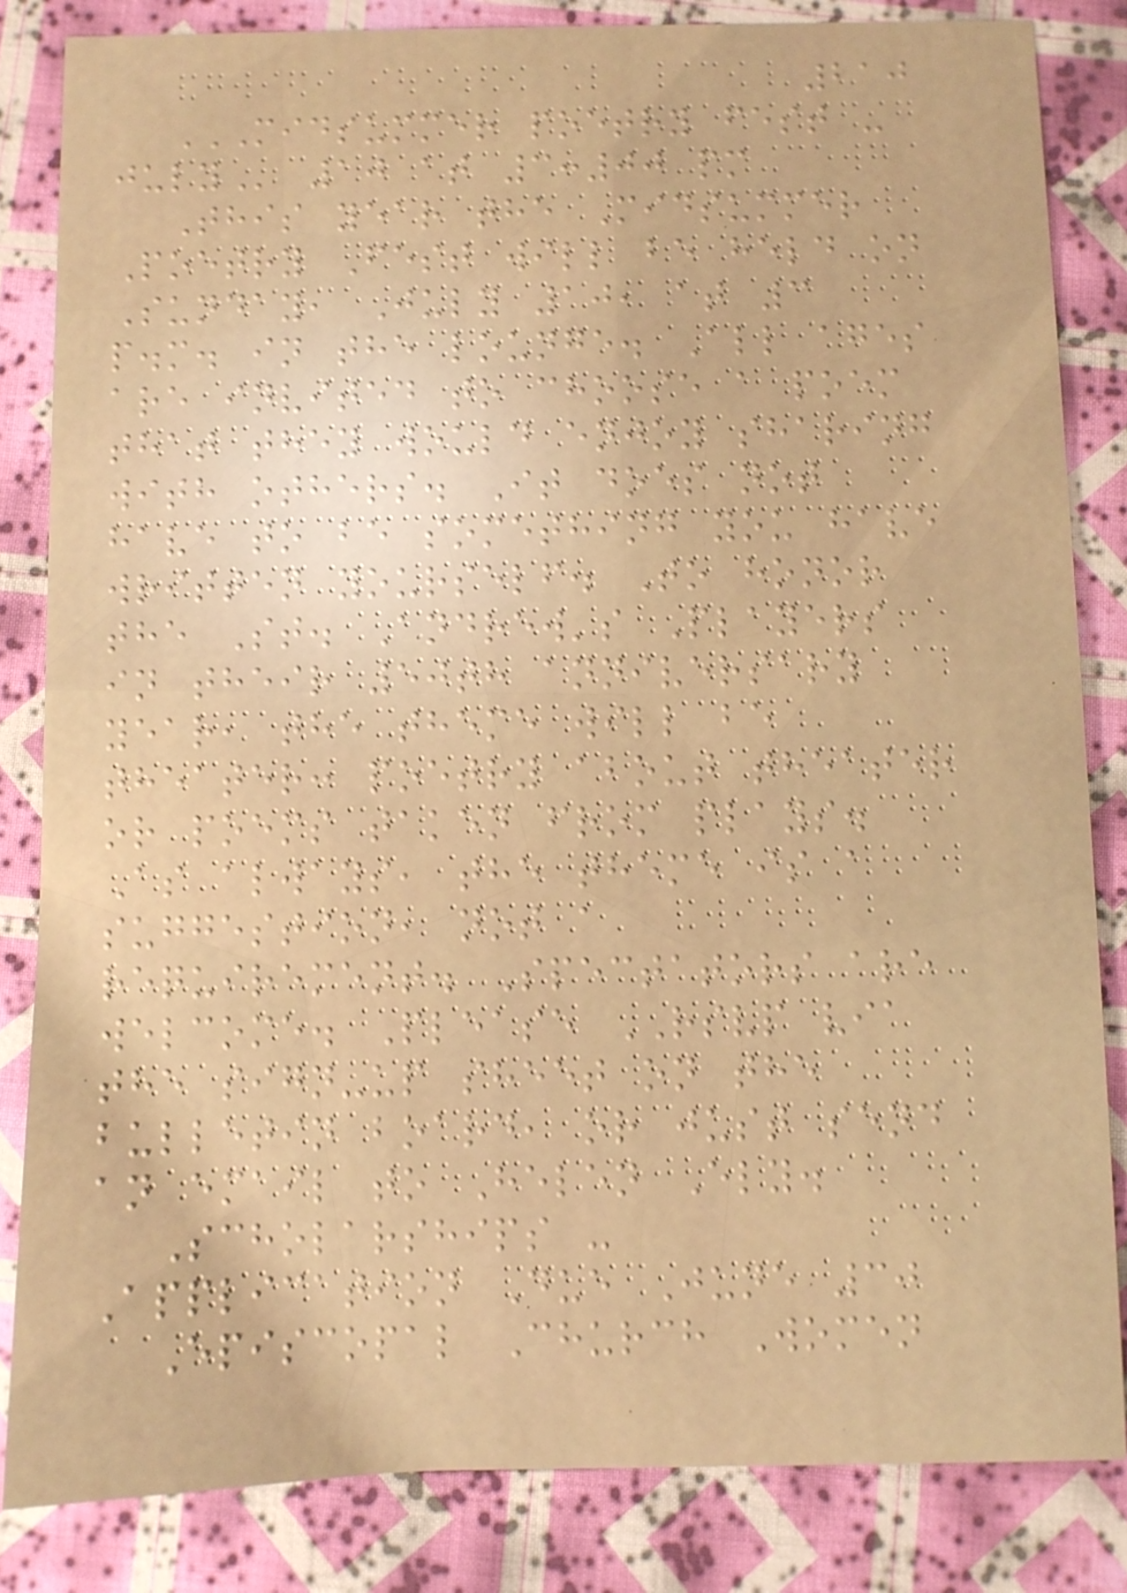210
MIDSUMMER POETRY FEST -
JULY 10 at 3:00 pm
This year the Midsummer
Poetry Fest will be held on
Sunday, July 10, at 3
p.m. in the lounge. All ages
are invited to choose a poem
that they would enjoy sharing
with others. It does not
have to be something you have
written yourself. To honor
the St. Andrew's Players
in their 50th anniversary
year, the theme will be
theater: poetry about theater
or poems taken from plays.
As always, the theme is a
suggestion, not a
requirement. Spectators are
welcome. Please RSVP via
the sign-up sheet on the
bulletin board, or just send
an email to Helen Ely.
Scholarships -
Application Due June 30
Episcopal Church Women
